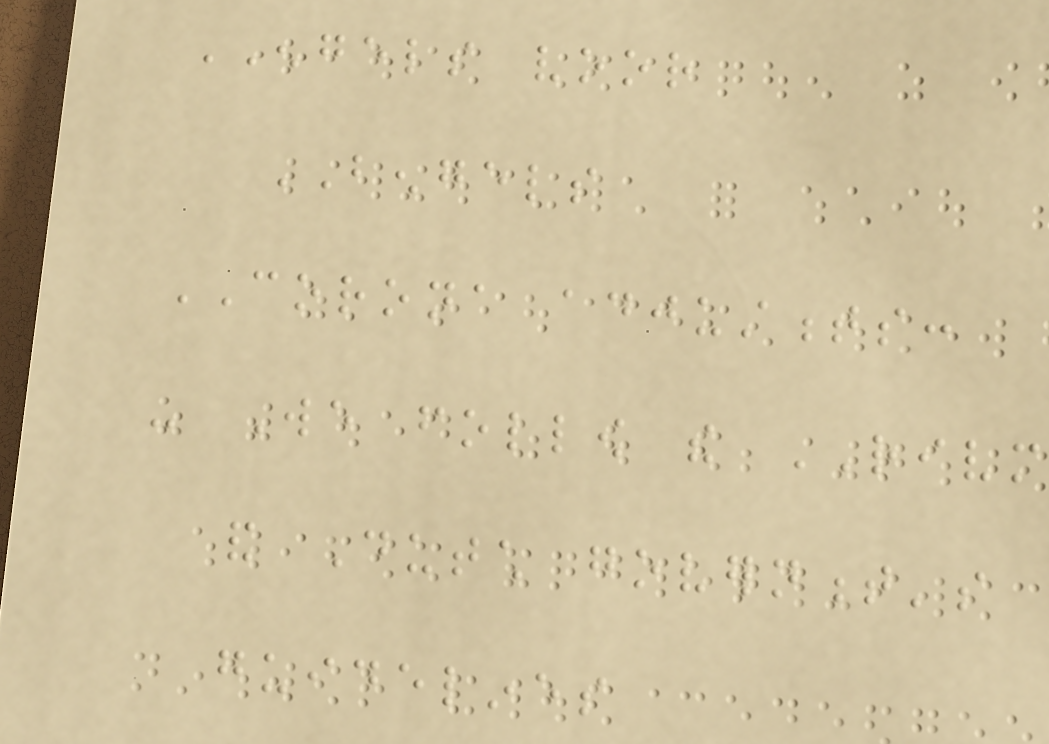ENGELS voor
BENGELS
CORONA adjustments:
- We follow the RIVM
and Dutch government's
guidelines
